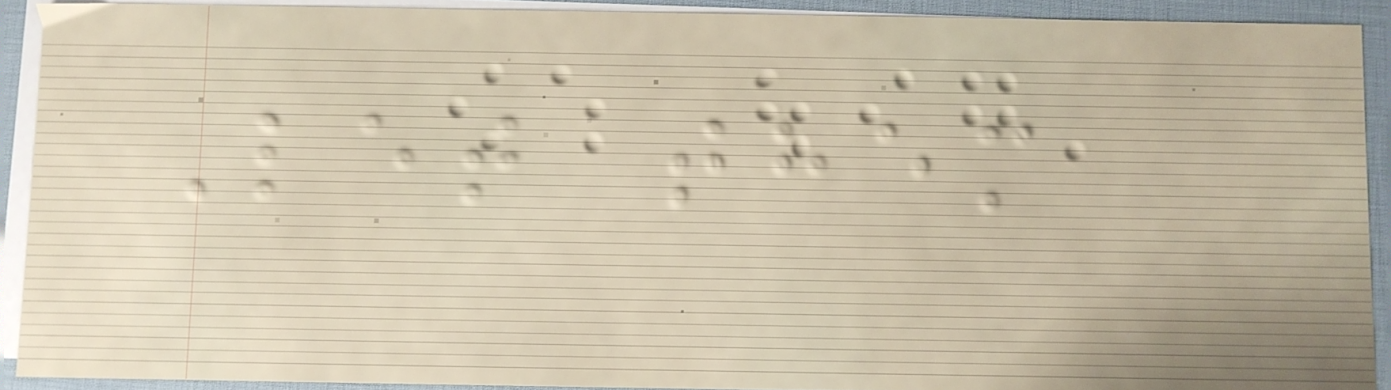Let them
